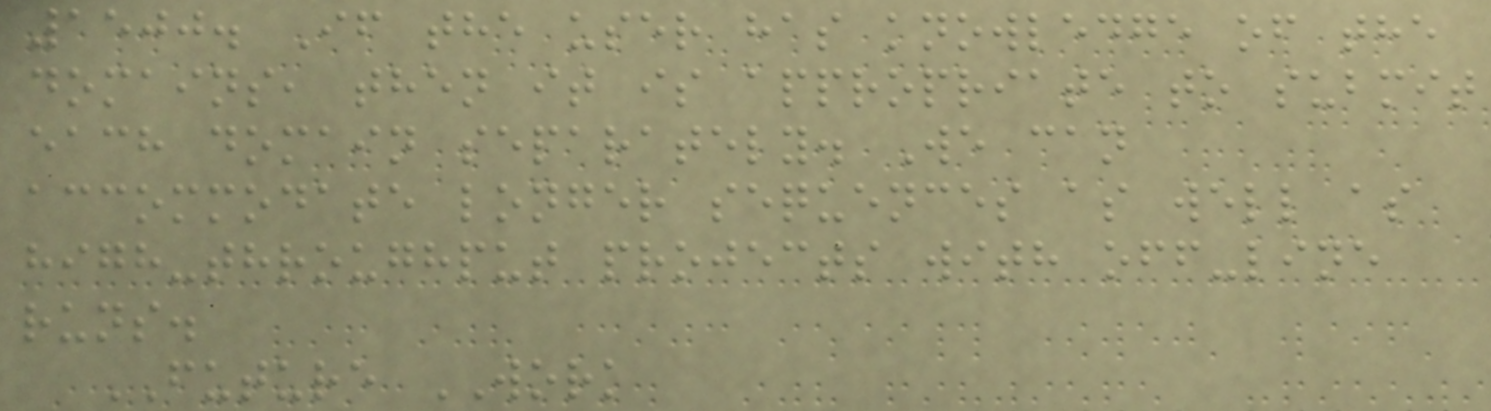1500. If the user has knowledge of the
domains, then it is appropriate to submit
each domain separately. We can
accommodate longer sequences as well as
high-throughput projects with off-line
runs.
FUTURE WORK
